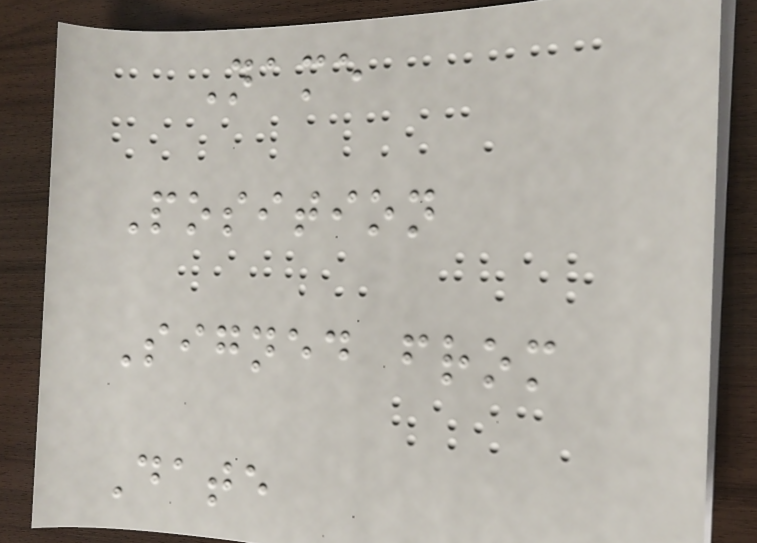Name
Position
Signed from
Date
